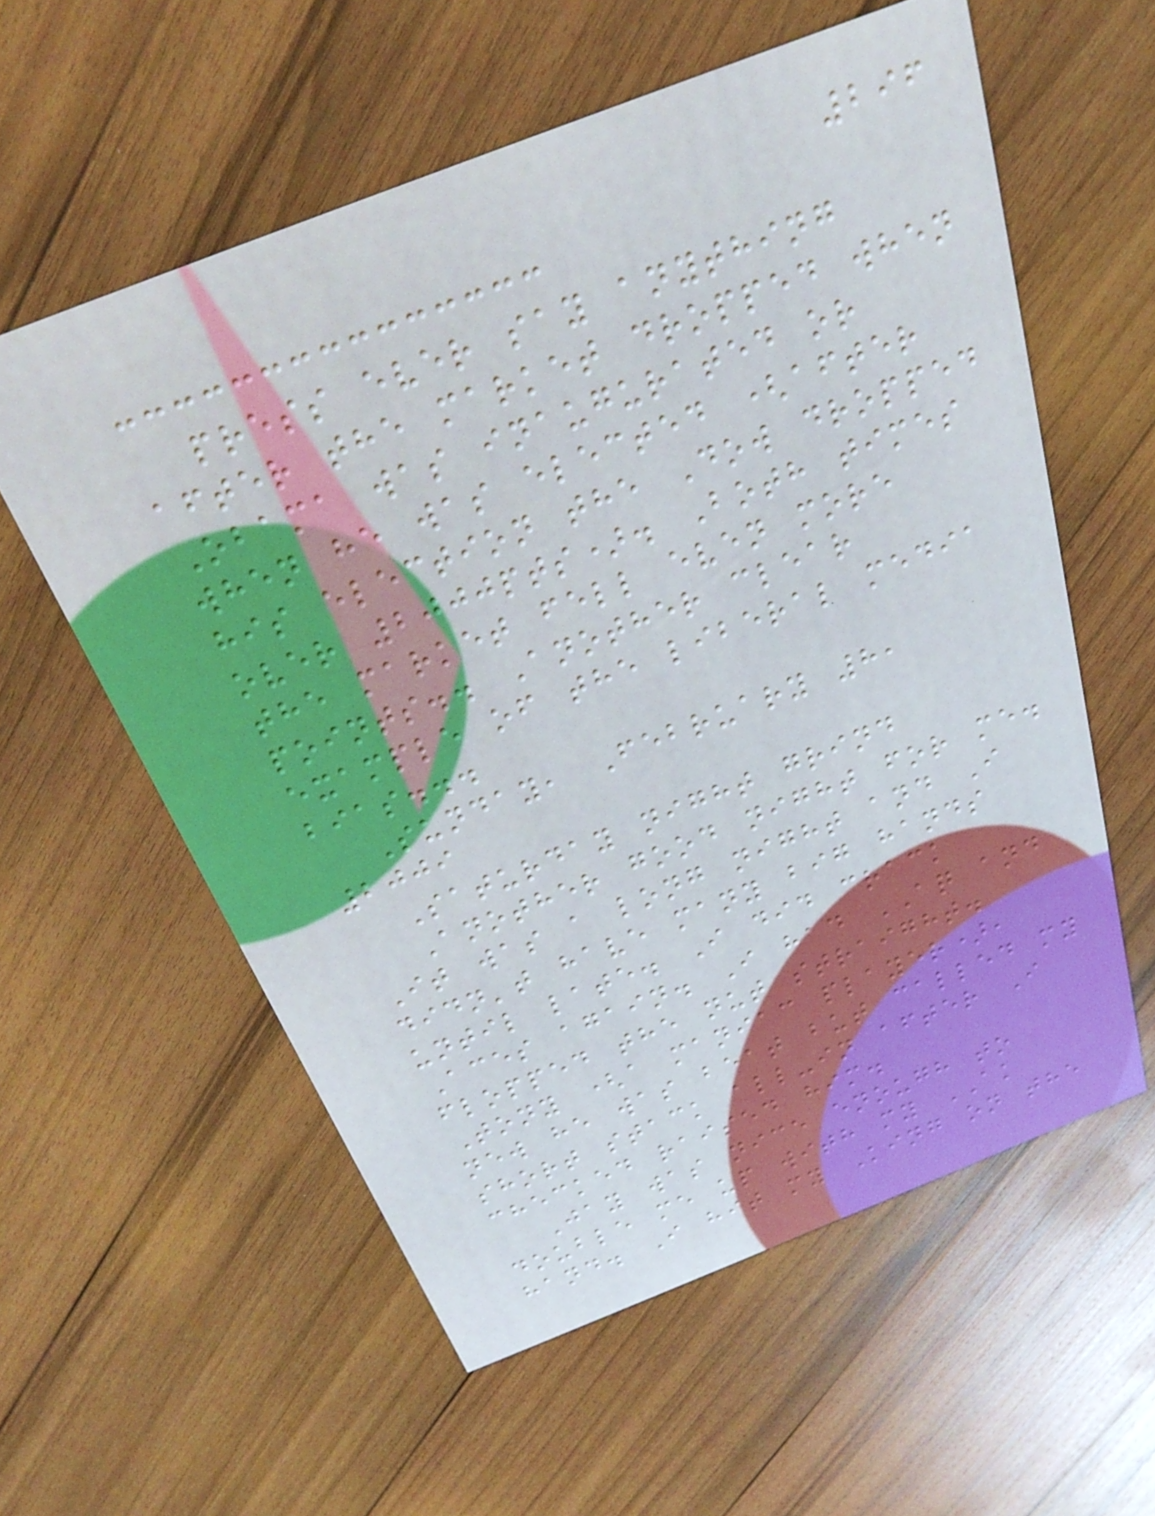296
press ever say anything
after the market dropped when
Obama was inaugurated or
when he was elected (after
his election the Dow dropped
over 2000pts). Both times
the market fell even more
points.. Another clear
example of the liberal media
bias...
Sunday, February 8,
2009
Saturday night grind
Another good night for me.
It was a long night and I
didn't have many big hands
until late. I did crack
Aces again. I had AQ and
flopped the nut straight.
Tony (a maniac player),
new he was beat but called my
short stack all-in after I
checked raised him.
Jay was nice enough to
double me up with my AK
hand. I hit my King on the
